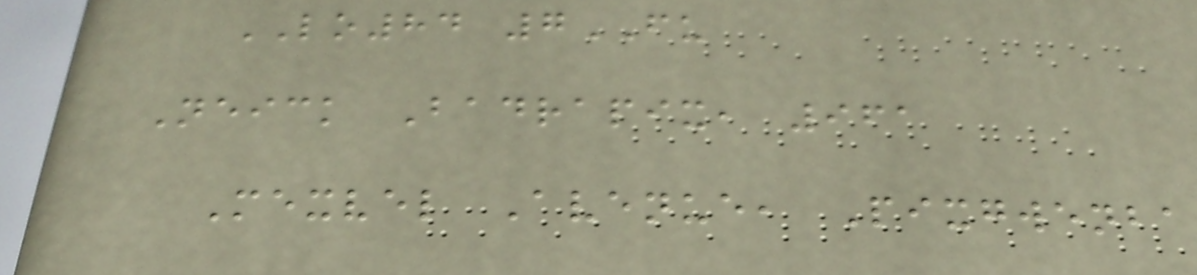LO84 7FU
Neick Badrapix, 961
Mexvel Avenue, Pixgwenba
